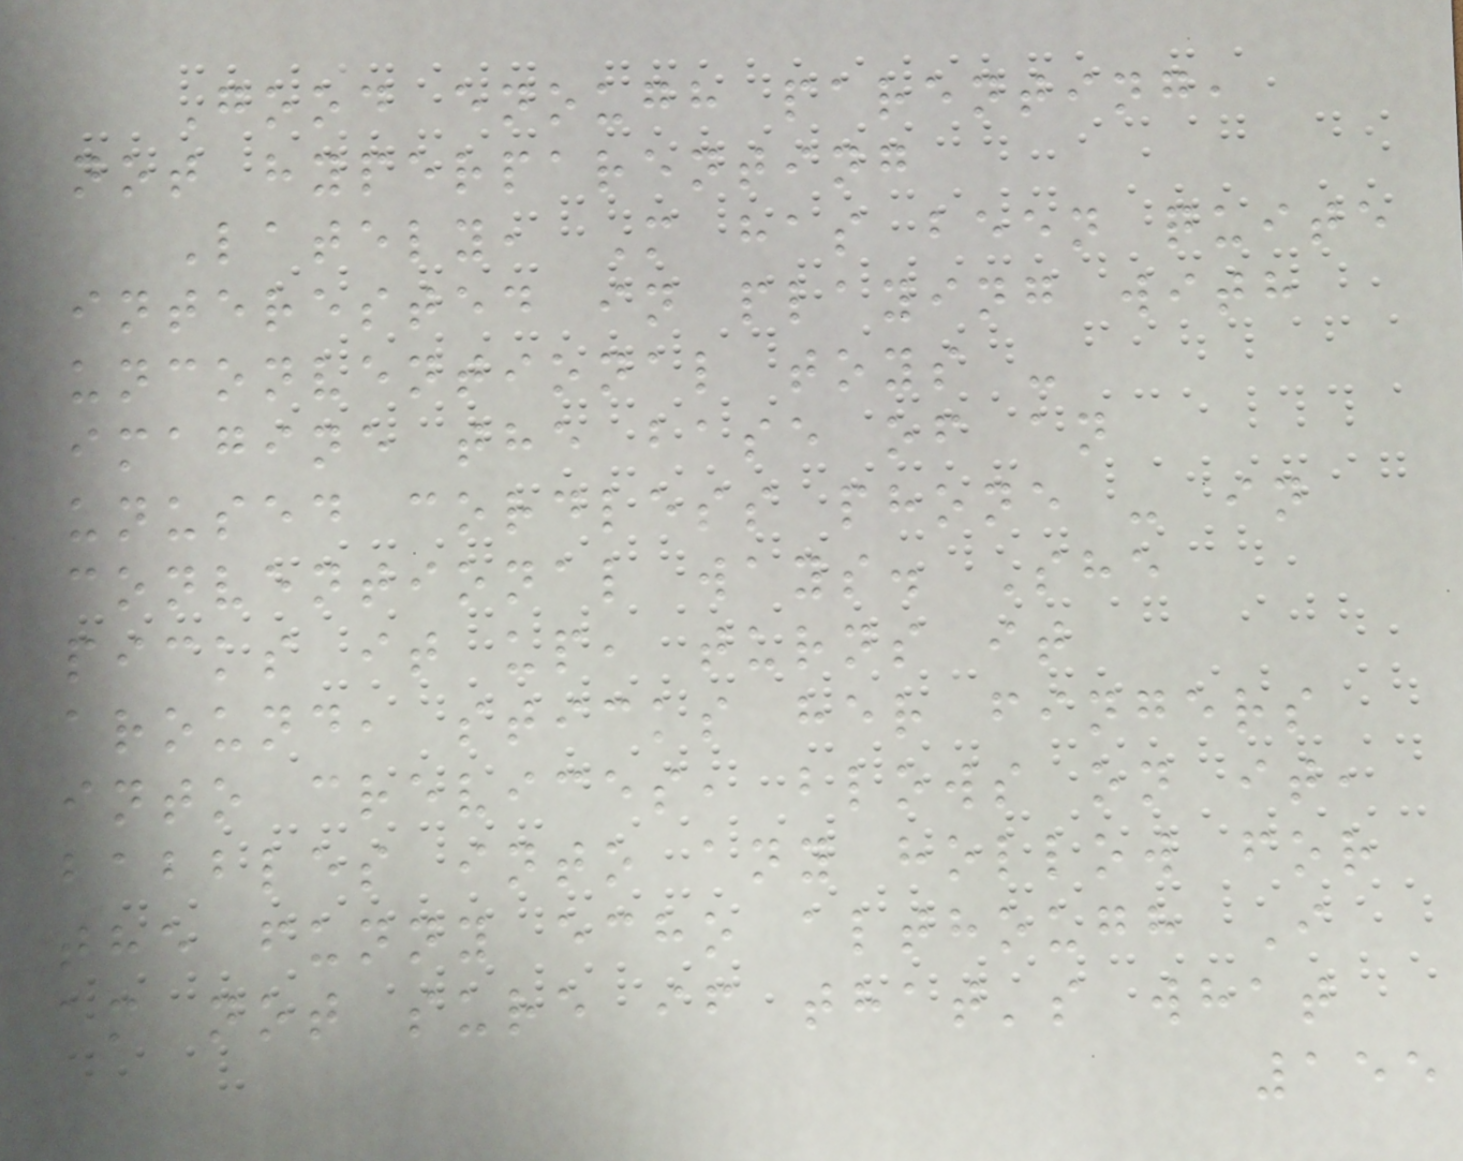Good enough parenting,
not hyperparenting
Lately, M has been quite
interested in playing with
unconventional toys -
imagine the base of an
unused cordless phone - in
conventional ways. She
picks it up, turns it
around, sticks her fingers
into crevices, blows on it,
babbles into any hollow for
the funny echo although I
am not sure if that's what
155
